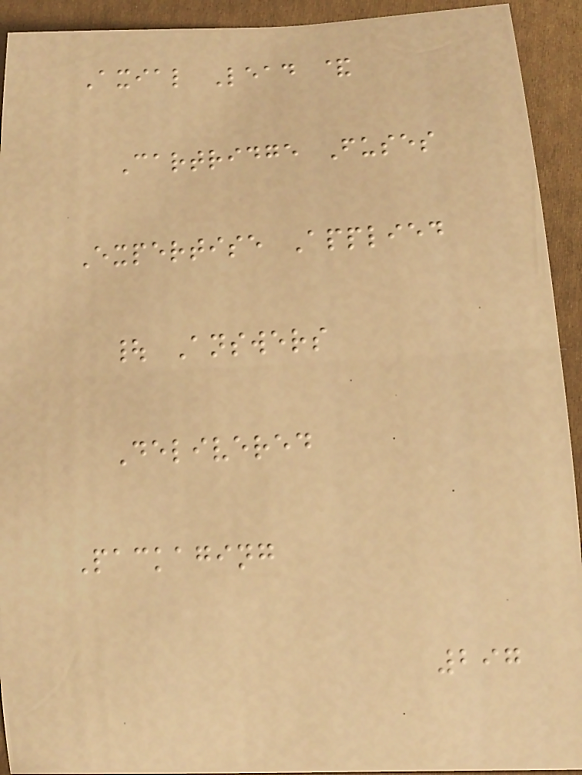Axial Lead &
Cartridge Fuses
Expertise Applied
| Answers
Delivered
Packaging
297
